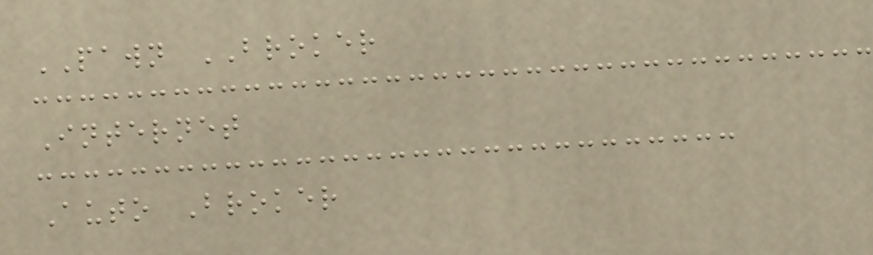PAWN BROKER
Internet
Auto Broker
